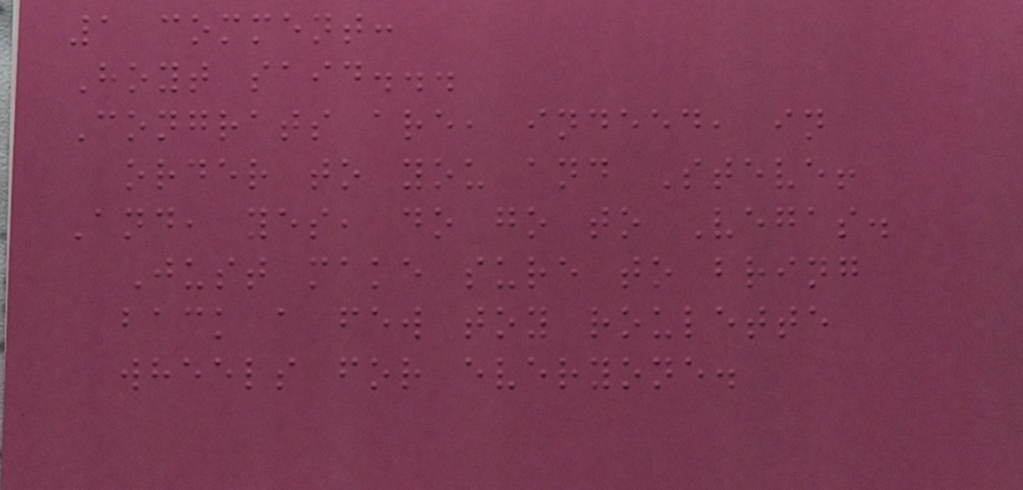1 comment:
Hoyt said...
Congrats are, indeed, in
order to you and Steve!
And, yes, do go to Vegas.
Just make sure to bring
back a few toy roulette
wheels for everyone.
